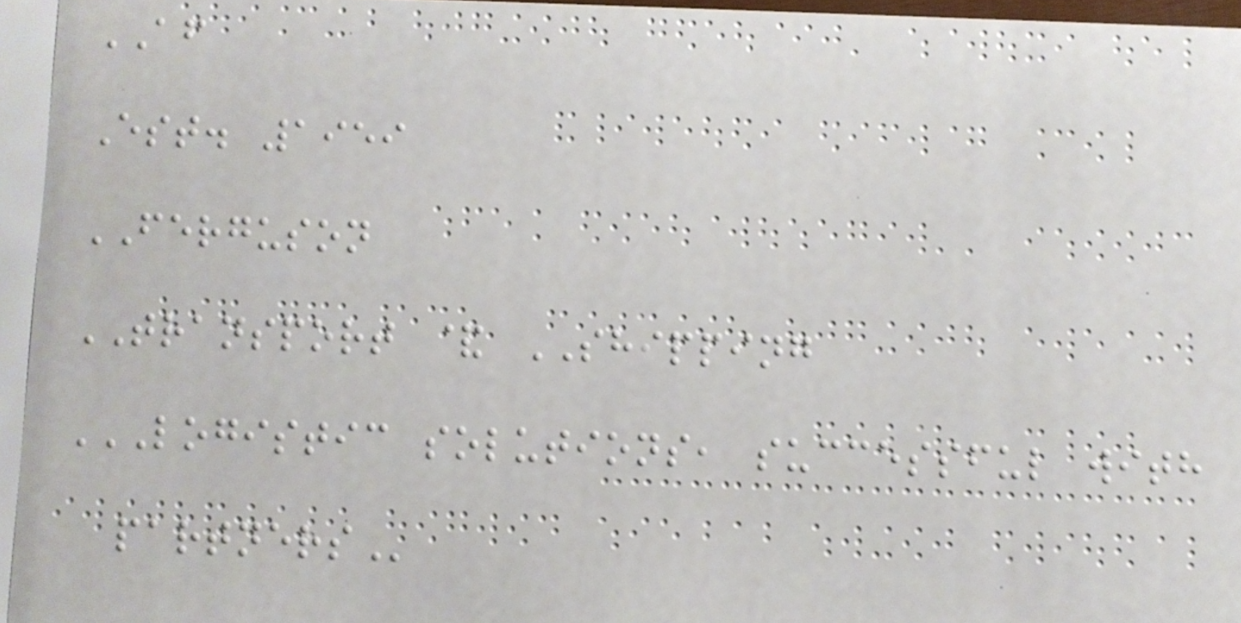AF
Est. 1959
FERGUSON
TRANSPORT & SHIPPING
LOGISTIC SOLUTIONS, SUCCESSFUL WITH
PARTNERS
